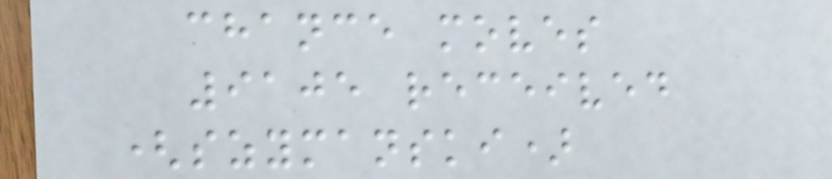chance moves
9105 received
(szymanski)
